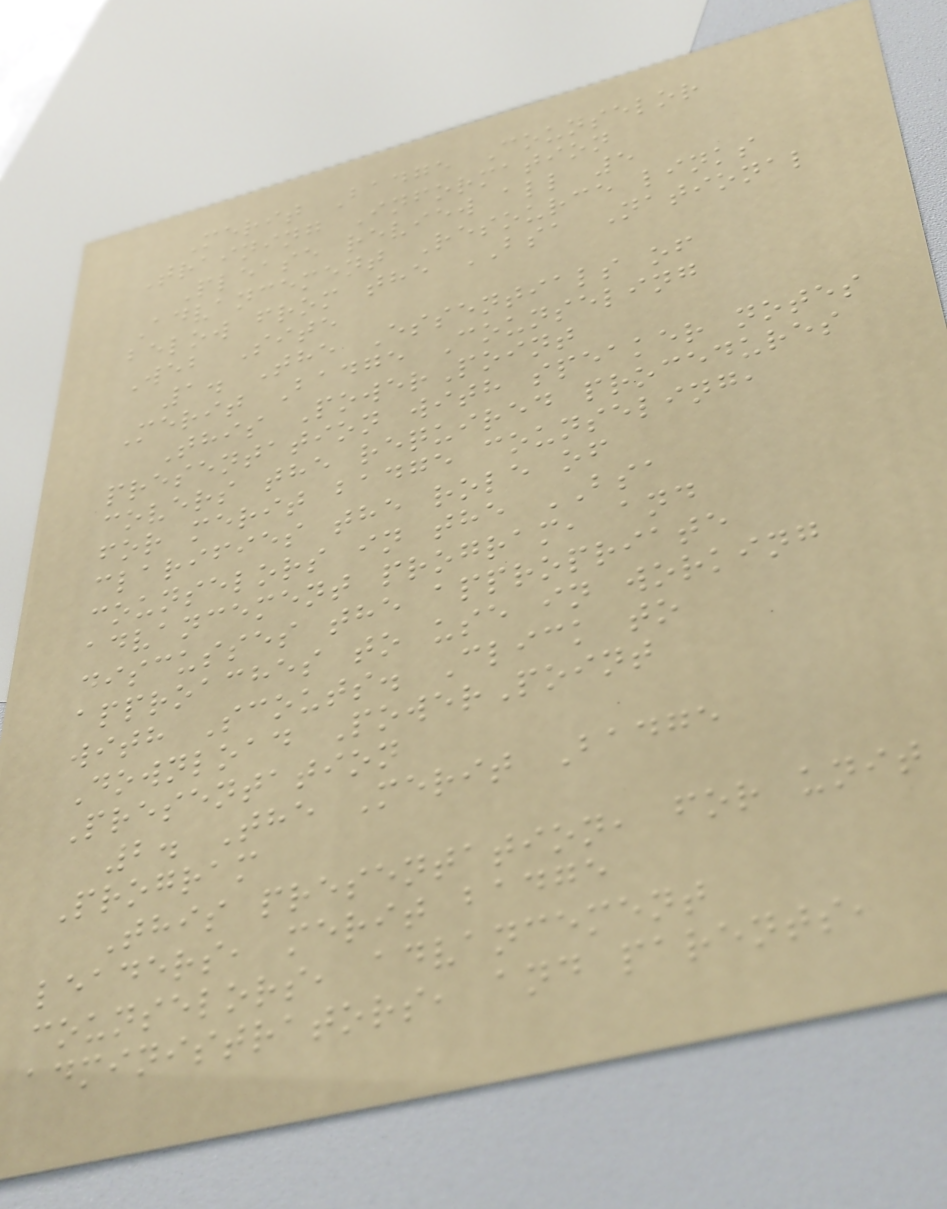Merit Badge Counselor
Training Information
Please review all 5
Advancement Resource links
below from the BSA National
Web Site
1. The Essentials of
Merit Badge Counseling
This PowerPoint
presentation with speaker notes
covers the required procedures
for merit badge counseling,
clarifies the role of
counselors in the BSA
advancement program, and
discusses the appropriate
approaches to use in working
with Scouts. Click to
Download PowerPoint
Presentation
2. The Merit Badge
Program
This presentation, for unit
leaders, merit badge
counselors, advancement
administrators, and parents,
